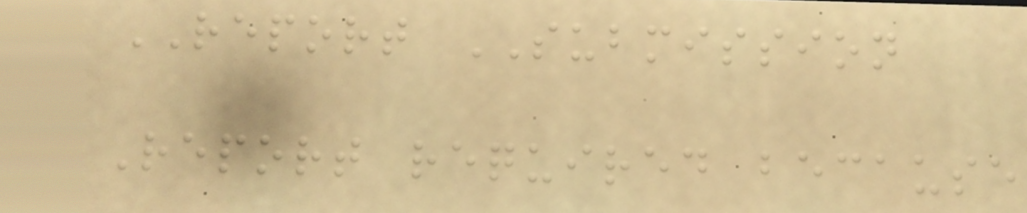REPORT SUBMISSION
Report required because
